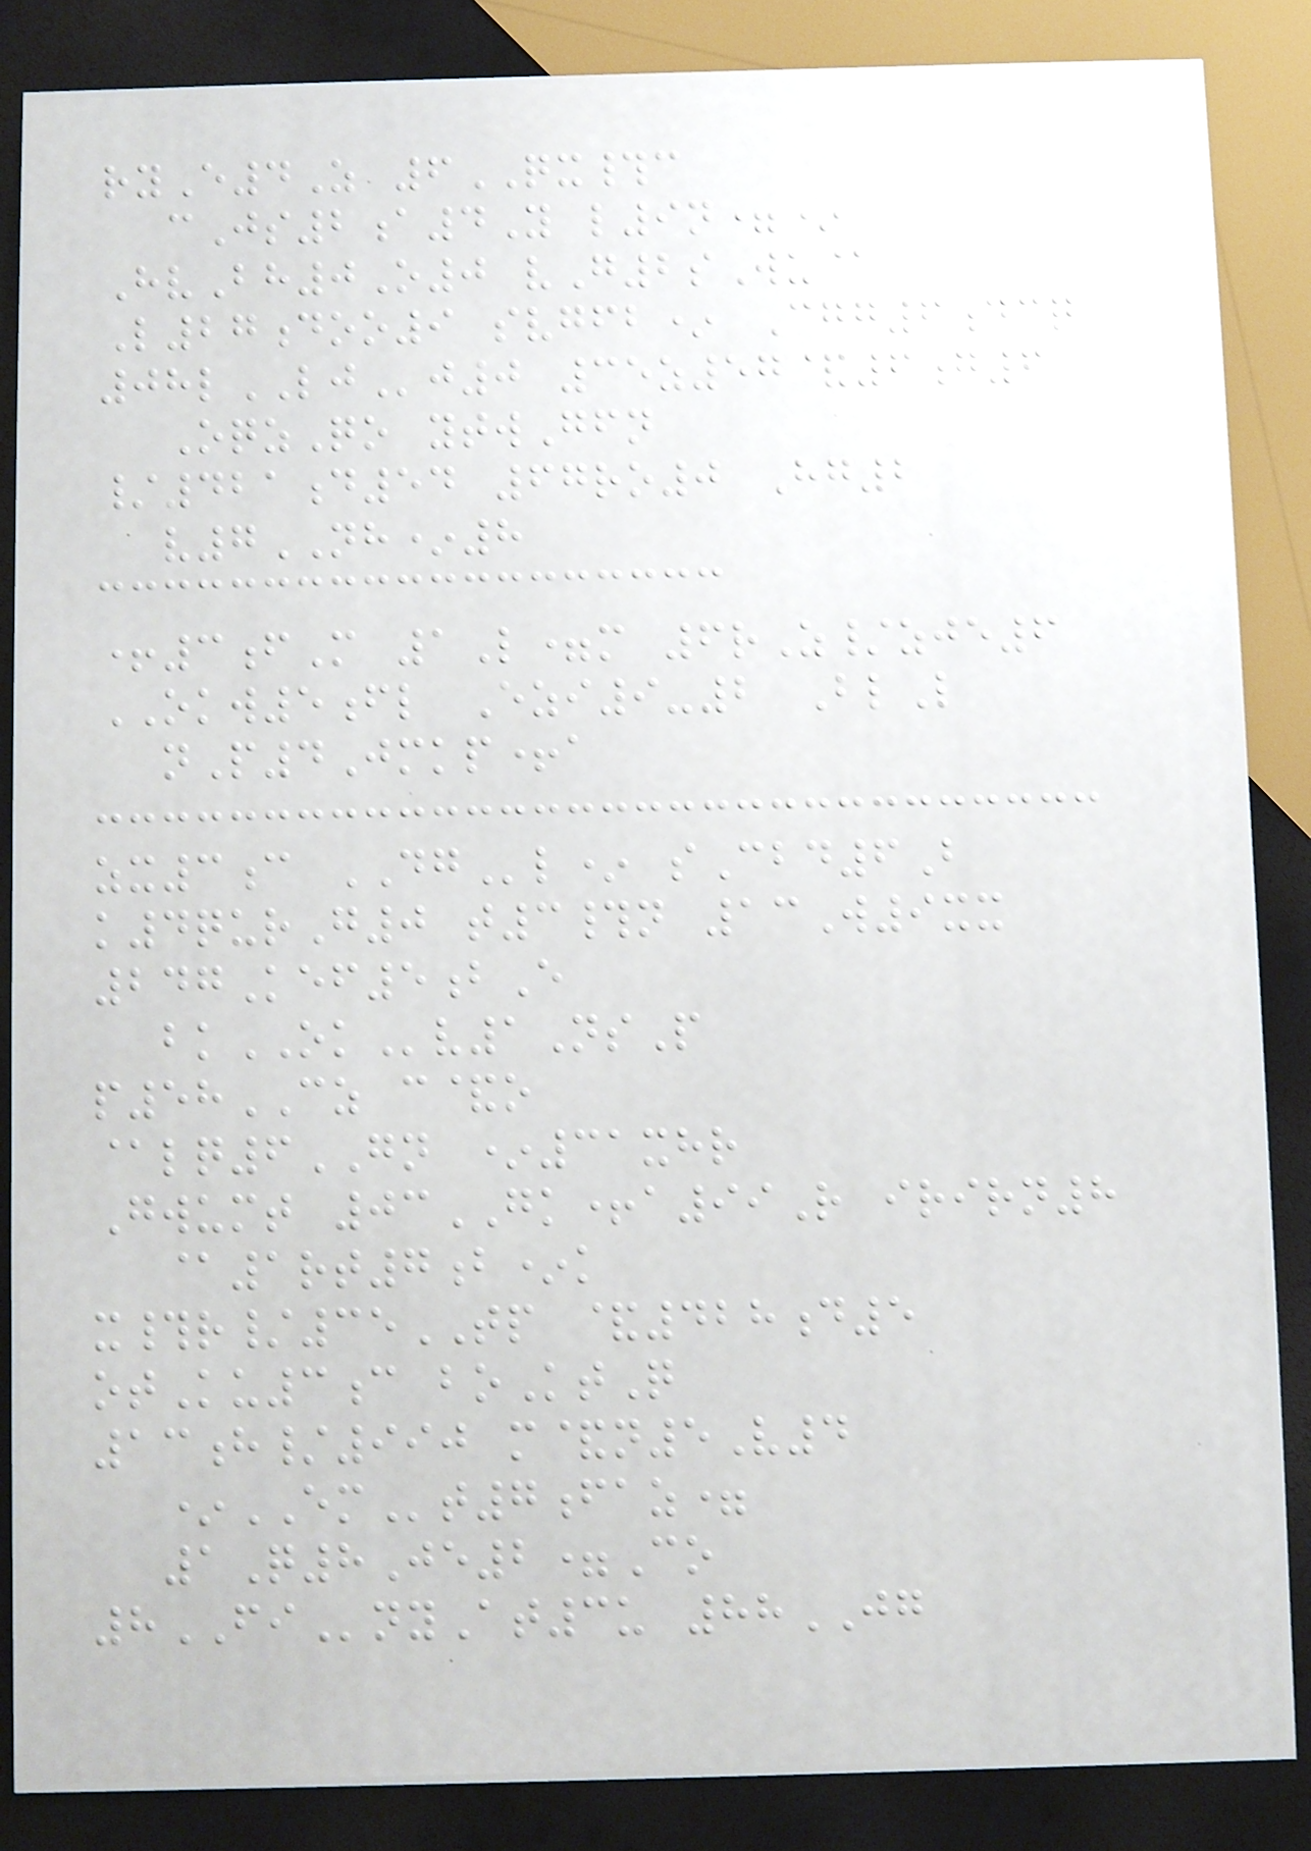ryE4Z 6QX#c
cJs2a4Y l9n=*
HvBh0O0 vG2sWu@
L27doo9 svgfb* Cgg6dcq
08lLJj0 35z57&6g6
OqzQo ytwGfn
/421d54 67ro0 Hg2
v7NH*8
+3fM 1L=m 6rZ/zje6
OKW5fl Ezi9-2 BlL
nP4Jmkp+a
zx3c DGl* sCbd6B
k4qurG0 t3#n 13W9xx
247Kef5bE
bkOKv1NsP
p58CZ c&o
@lq6GN *31xhr
Gwumt 03GK+a99R irirn8
@1rt7b*k
x#r/35TP &428d5
otKu3c boKtQ
13h/990 m&n5V4
*EMt7faz=
1Q8Je2=Co
8FInyAt3u 88JG
